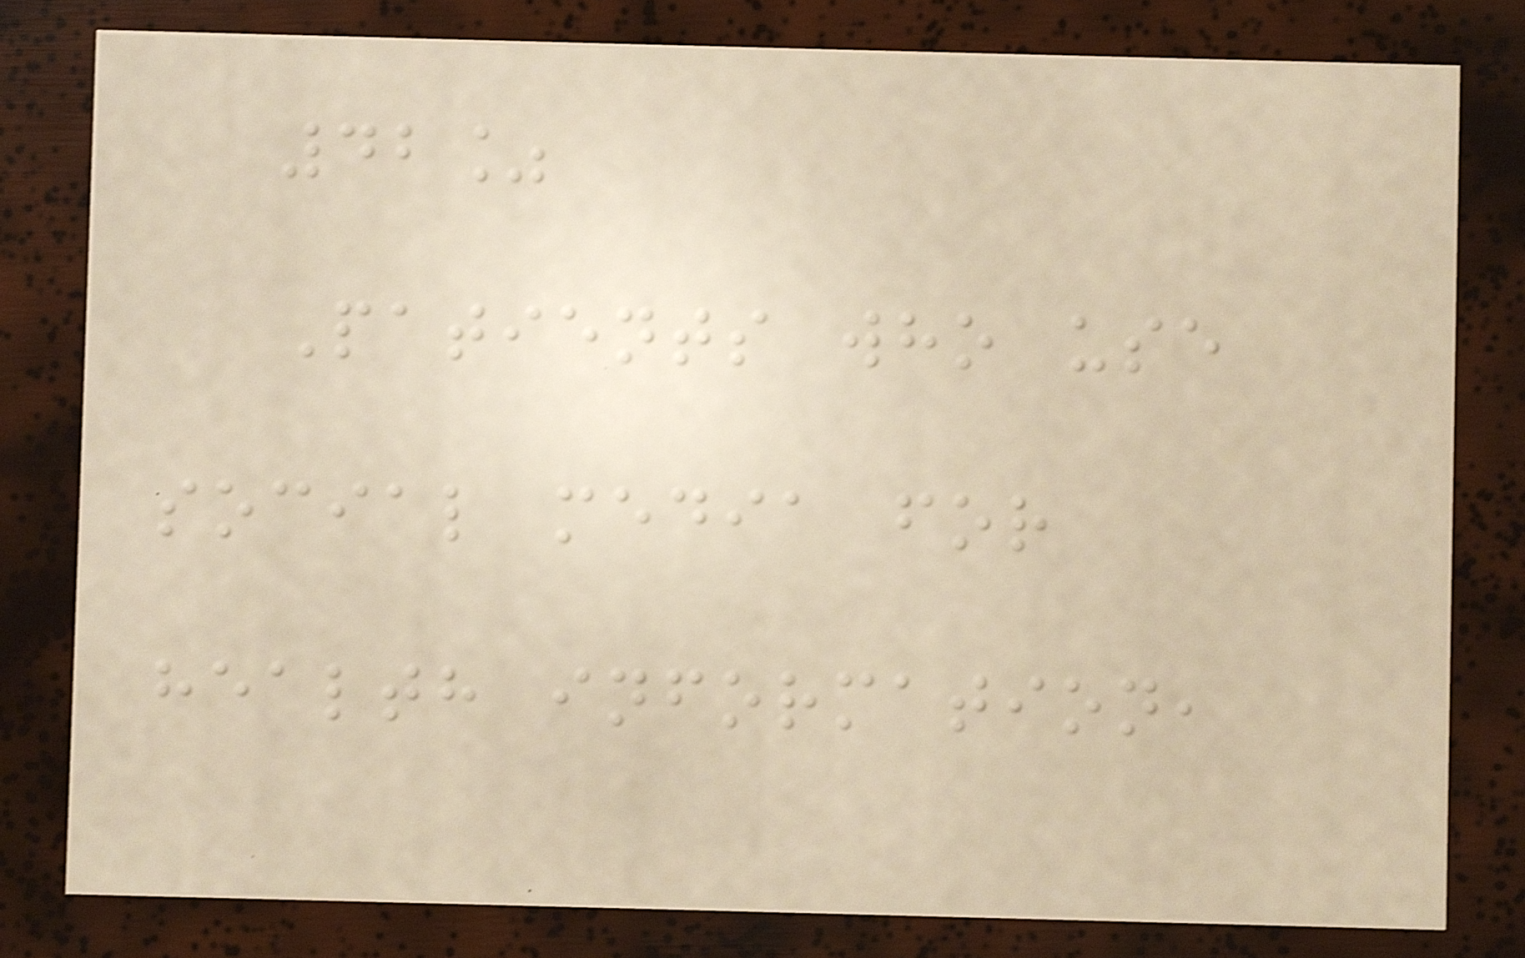42%
Patients who use
social media for
health information,
